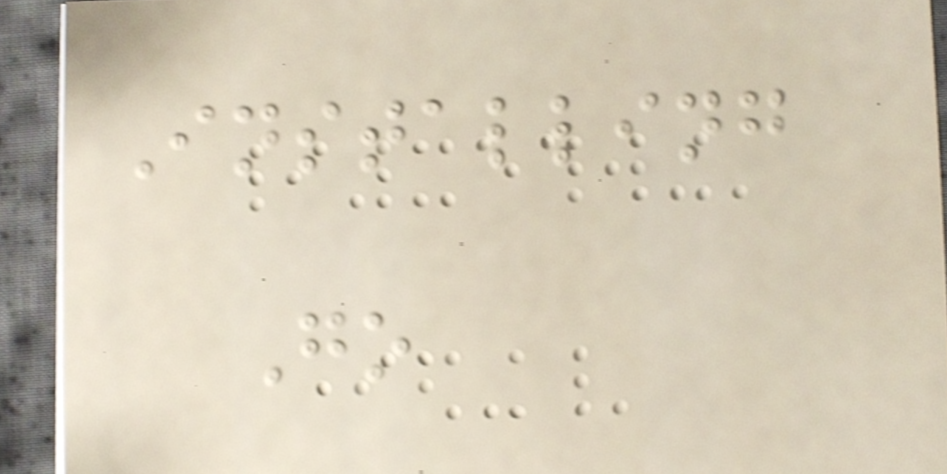Installing
Go
